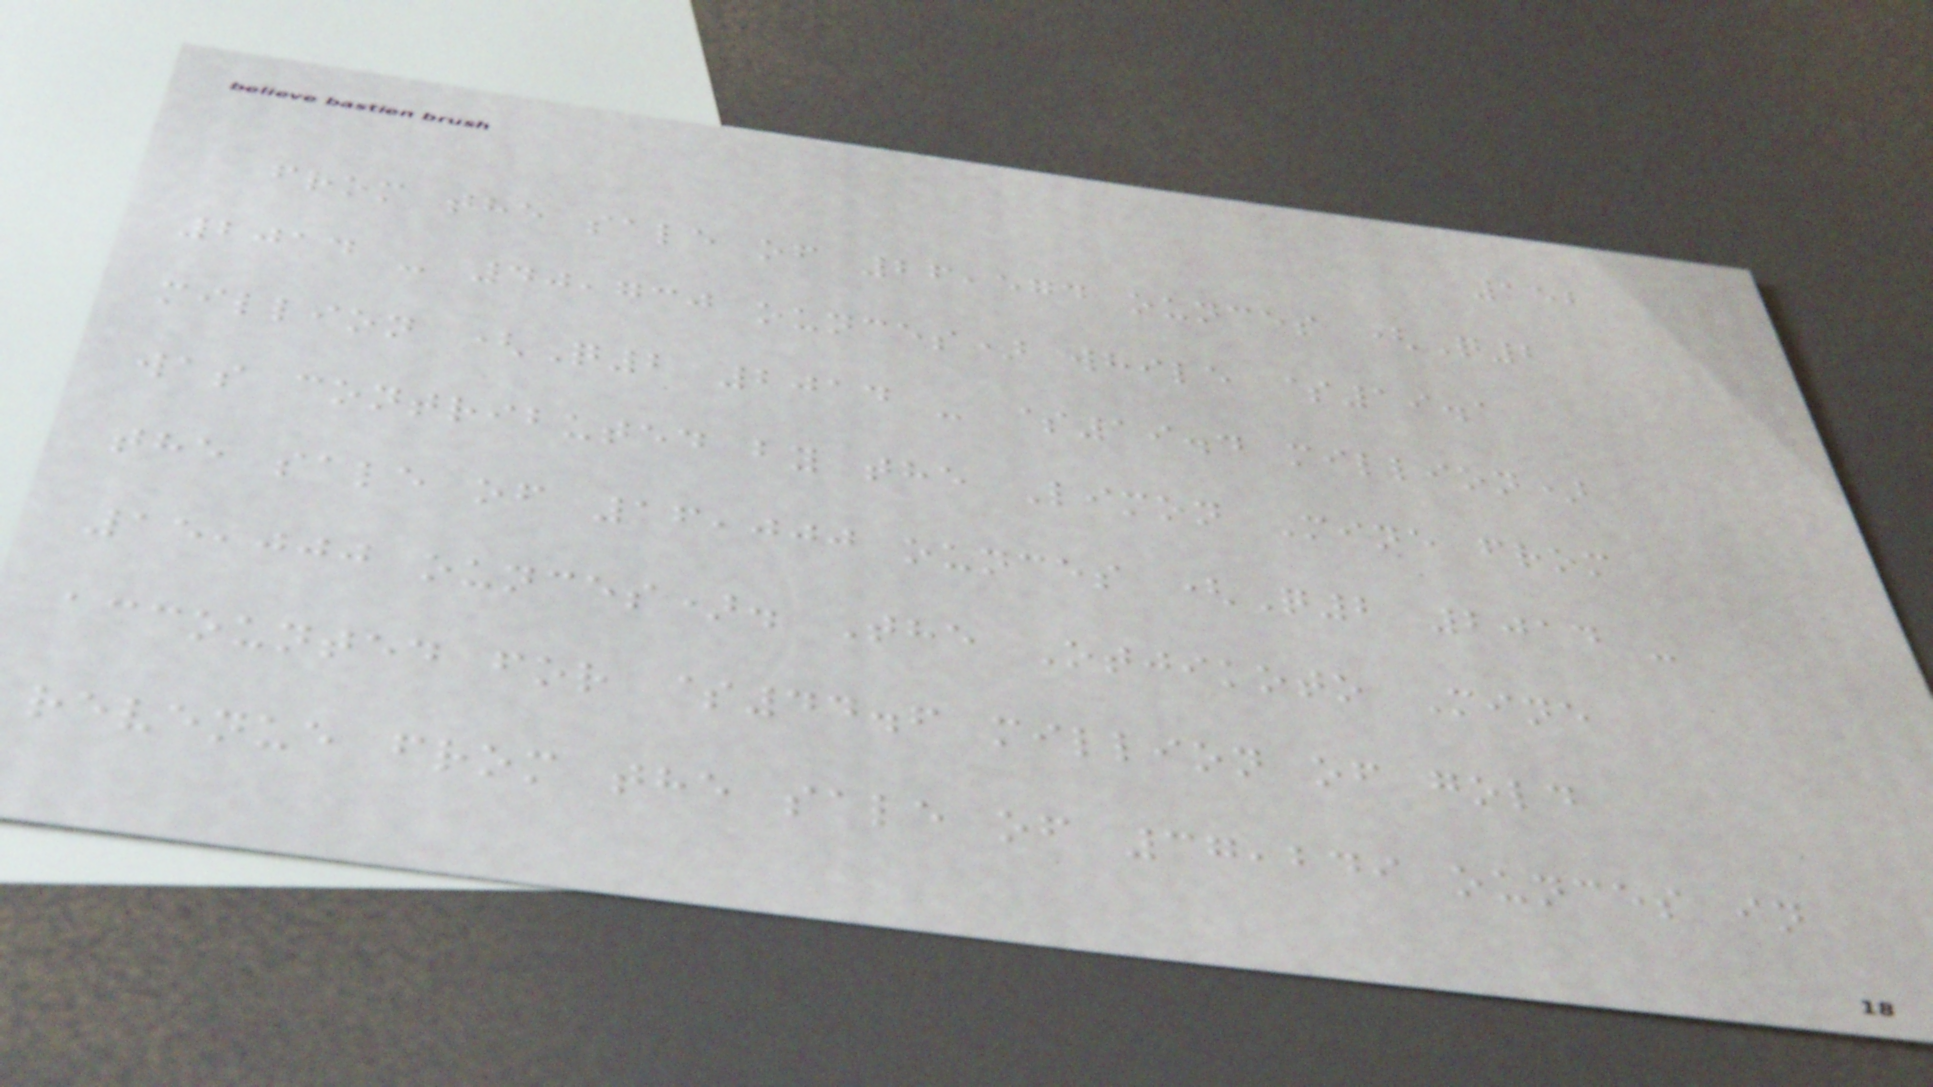152
from the sale of 26,574 ounces (Q2
2014 - 40,730 ounces) while $19.1
million (Q2 2014 - $19.4 million)
was contributed by the Limon Mine from
the sale of 16,000 ounces (Q2 2014 -
15,000 ounces). The Otjikoto Mine
accounted for $44.6 million of gold
revenue from the sale of 37,249 ounces in
